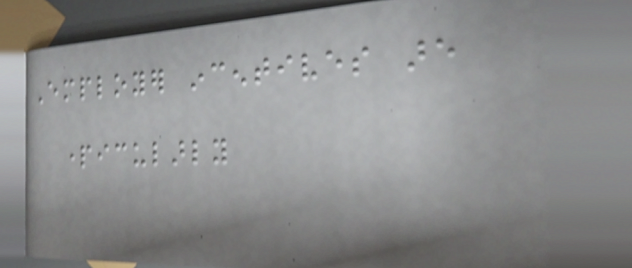Employer incentives are
particularly
